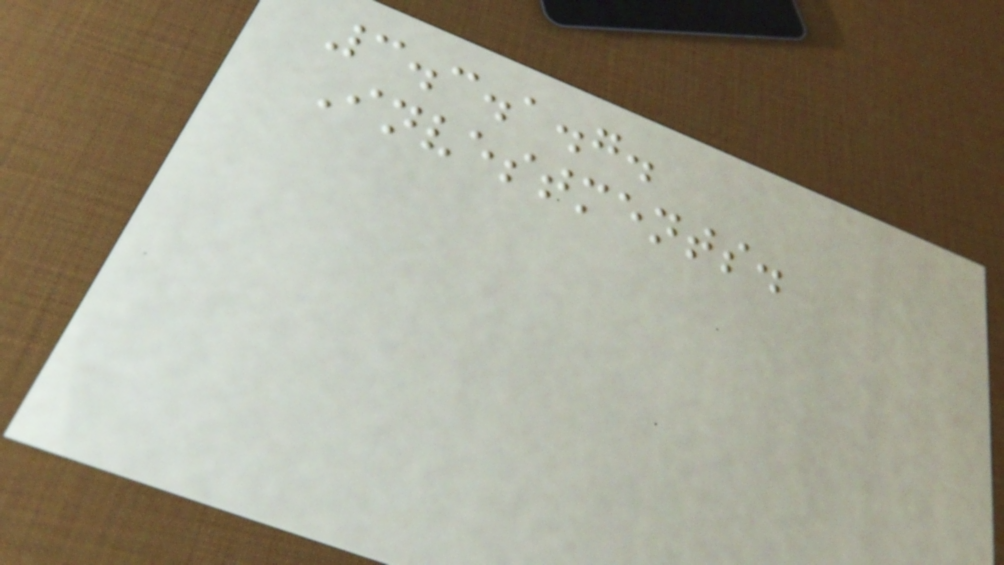3.3.1.7.
Investments.
